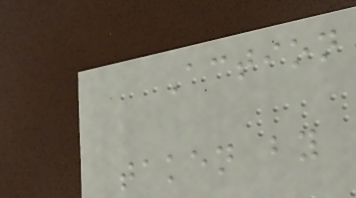Action
taken by
